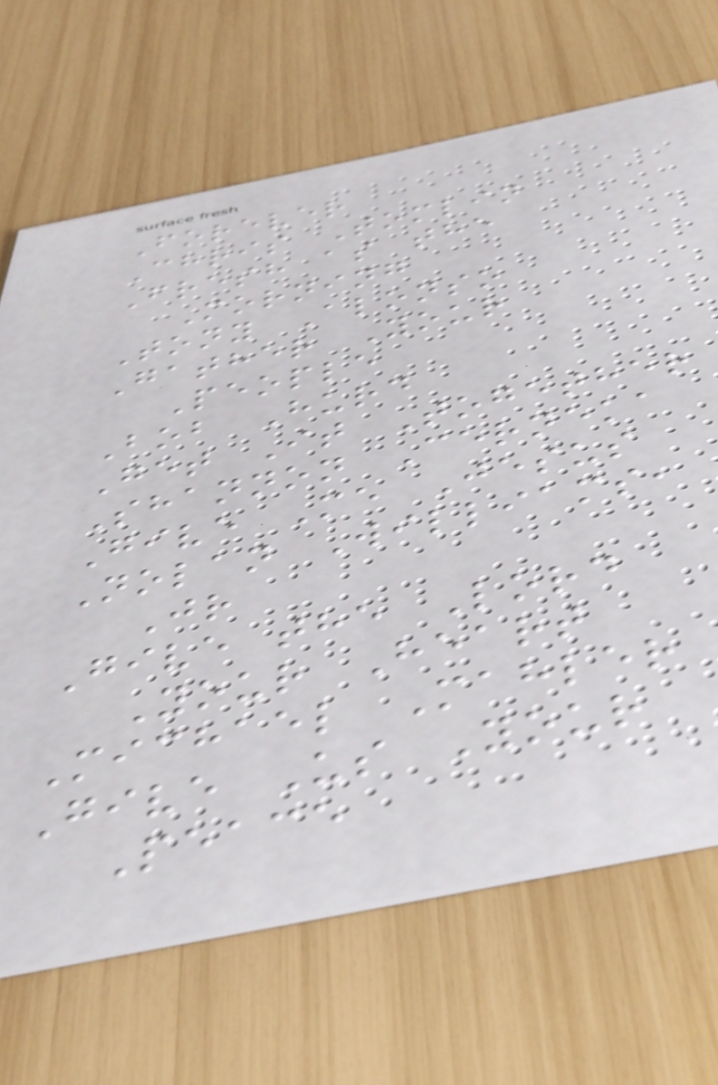Forever
Chris Tomlin
Fresh as the
Morning
Tony Alonso
Gather Your
People
Bob Hurd
Get It Together
Shannon Cerneka
Give Me Jesus
Nolan Williams,
Jr
Give the Lord
Your Heart
Michael Mahler
Give Us Your
Peace
